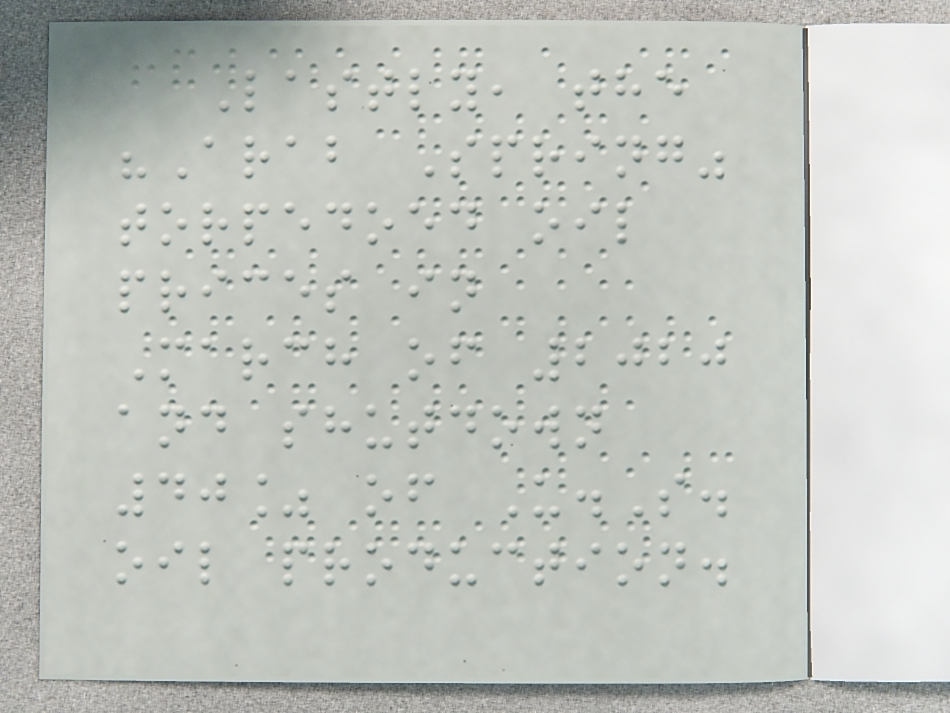Lastly, the
"Arab Spring"
torpedoed oil
prices in
March of 2020
and shutdown
40% of U.S.
oil production.
